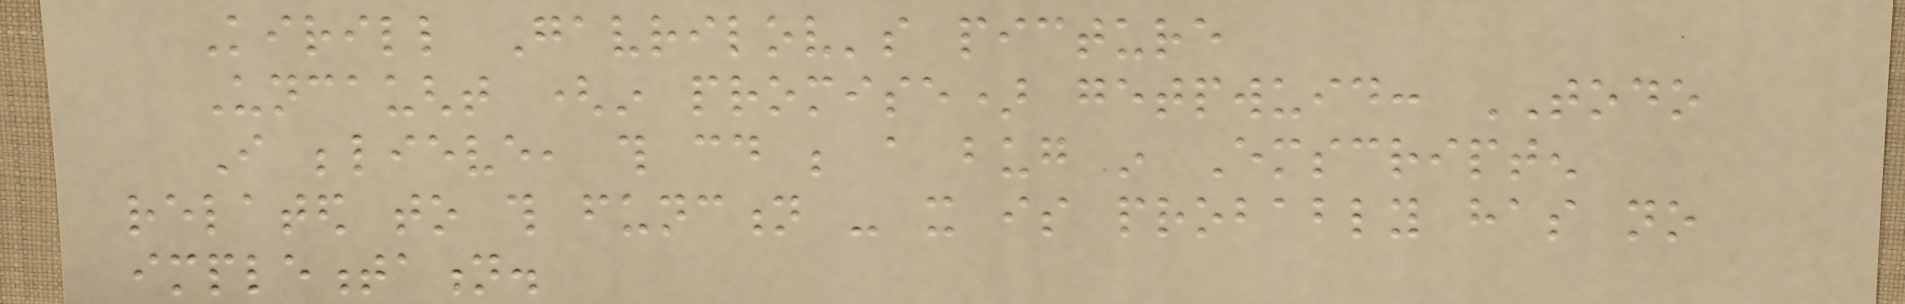Kirill Gavrilov's picture
Uncaught (in promise) getpwuid: TODO
I believe, this could be a bug in Emscripten
related to this function - it is probably has no
implementation.
